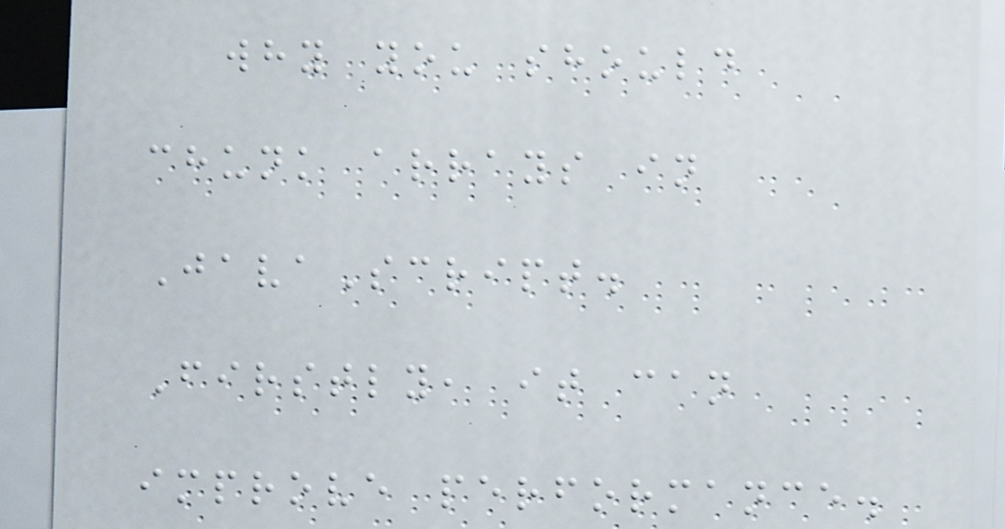why you should
chunk arrays in
JavaScript.
Firstly, it can
improve performance.
